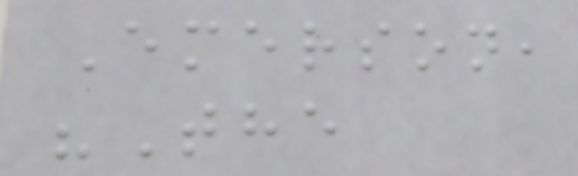Emerson,
"The
